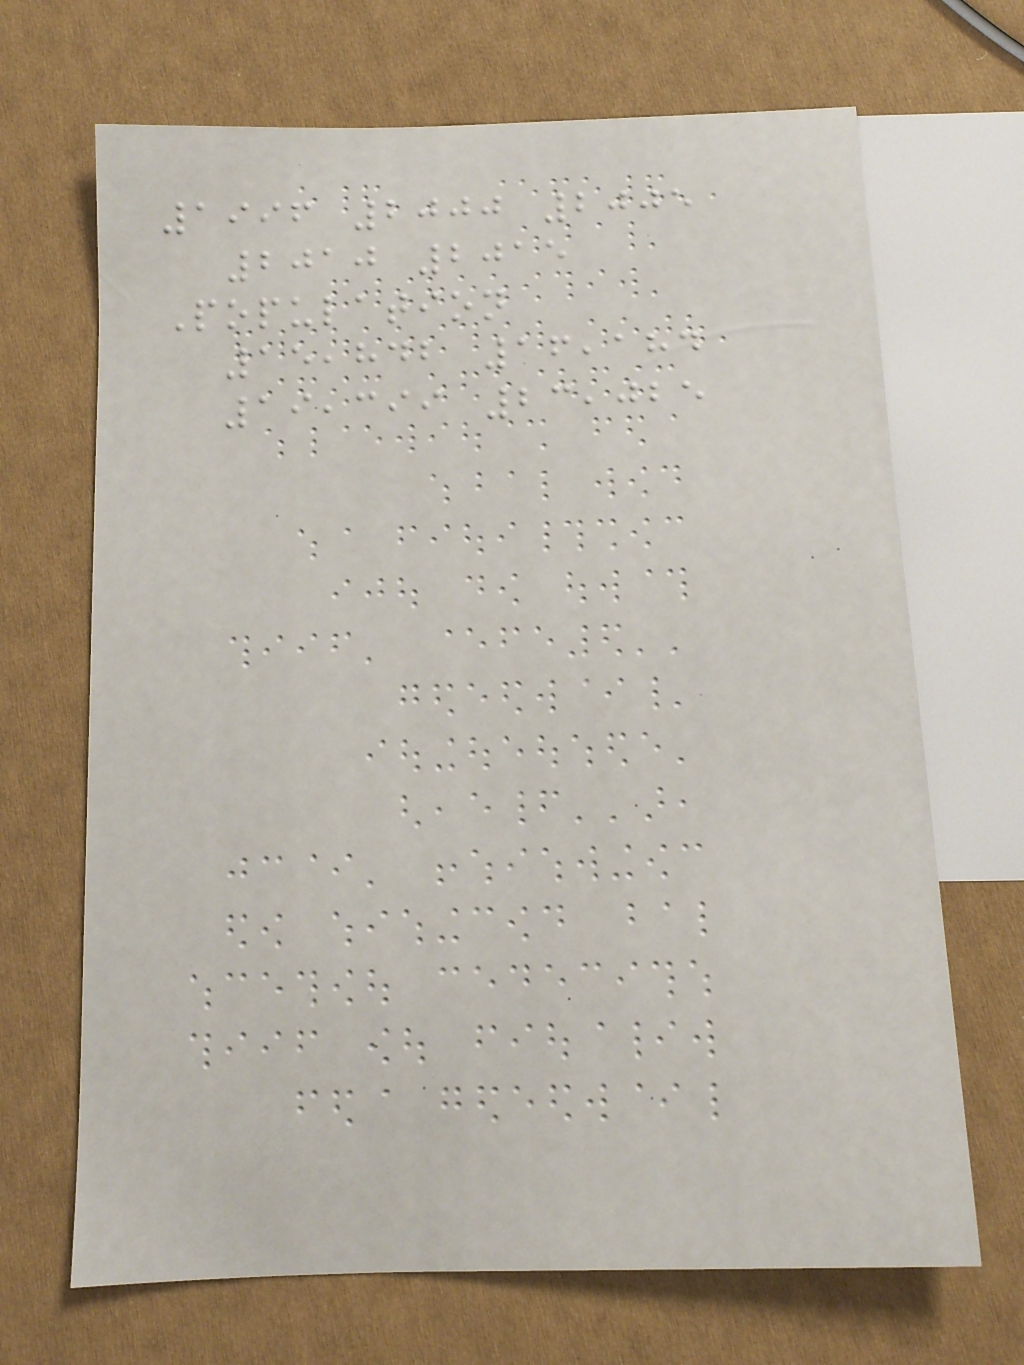1996 2000 2005
2010 2015
Population
15,842 16,184
19,399 23,025
